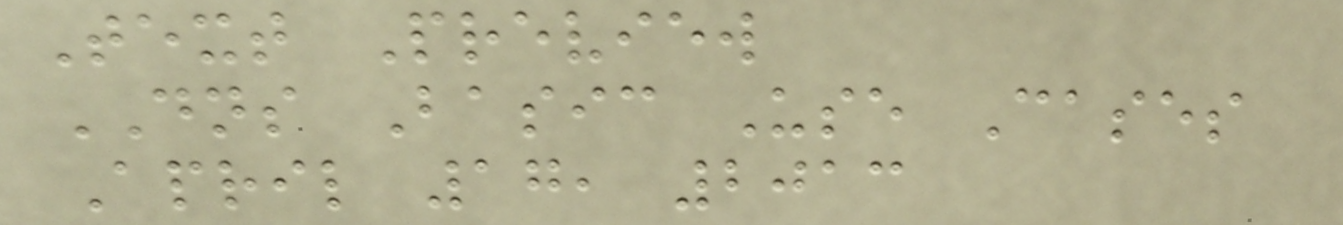Text Preview
DNS Basic Use Cases
April 17, 2013
